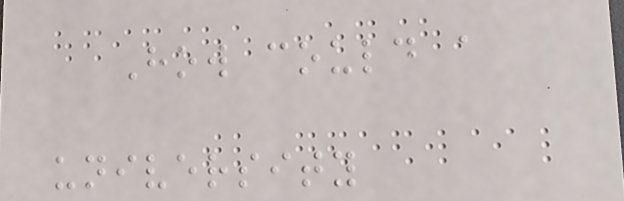How could a
university
